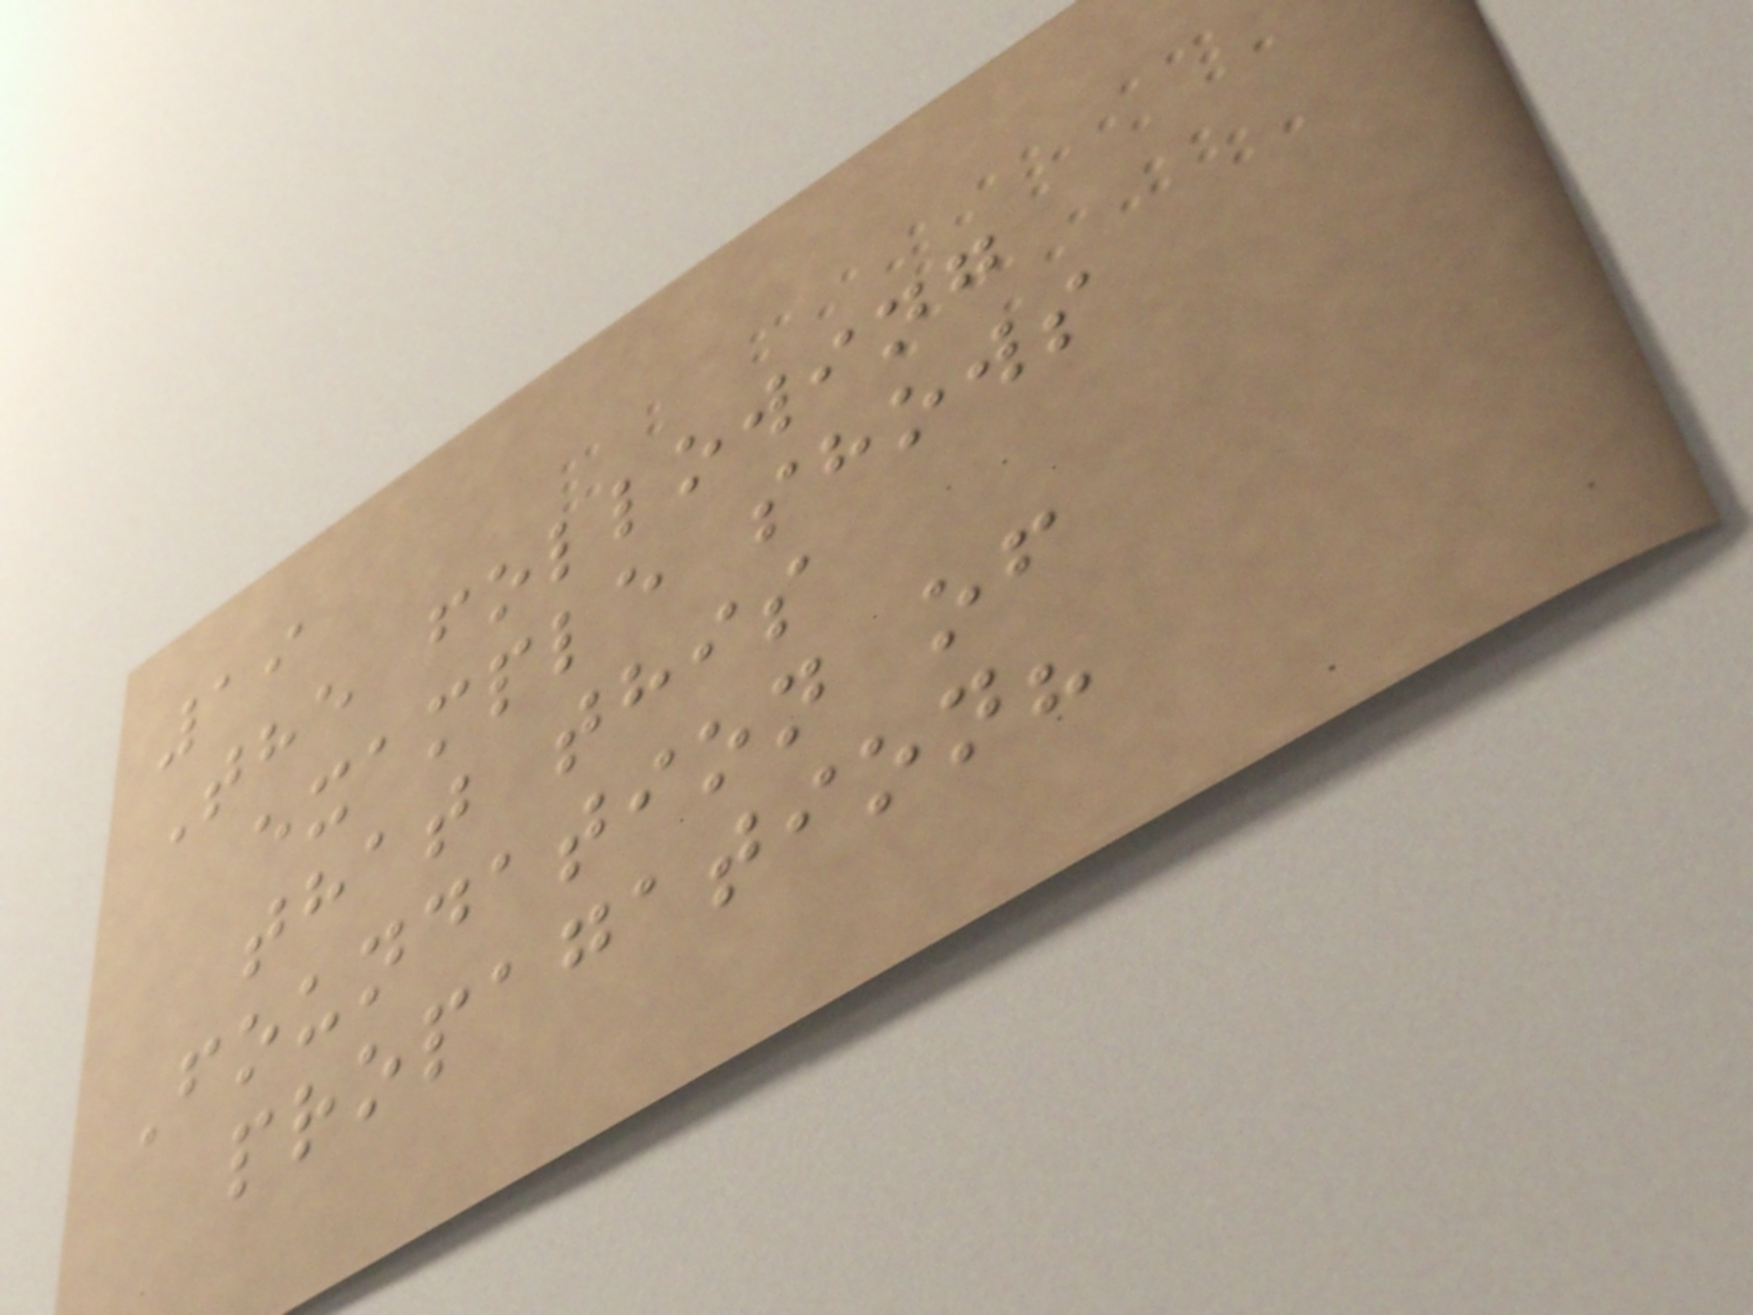19
The following
example shows
that this
Foundation of
propagation?
